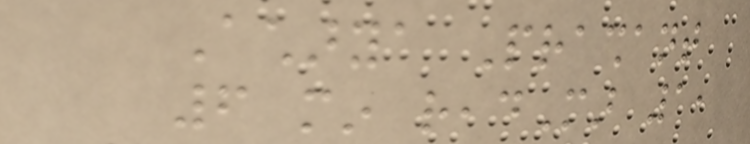Acharya Prashant
6 min readMar 1,
